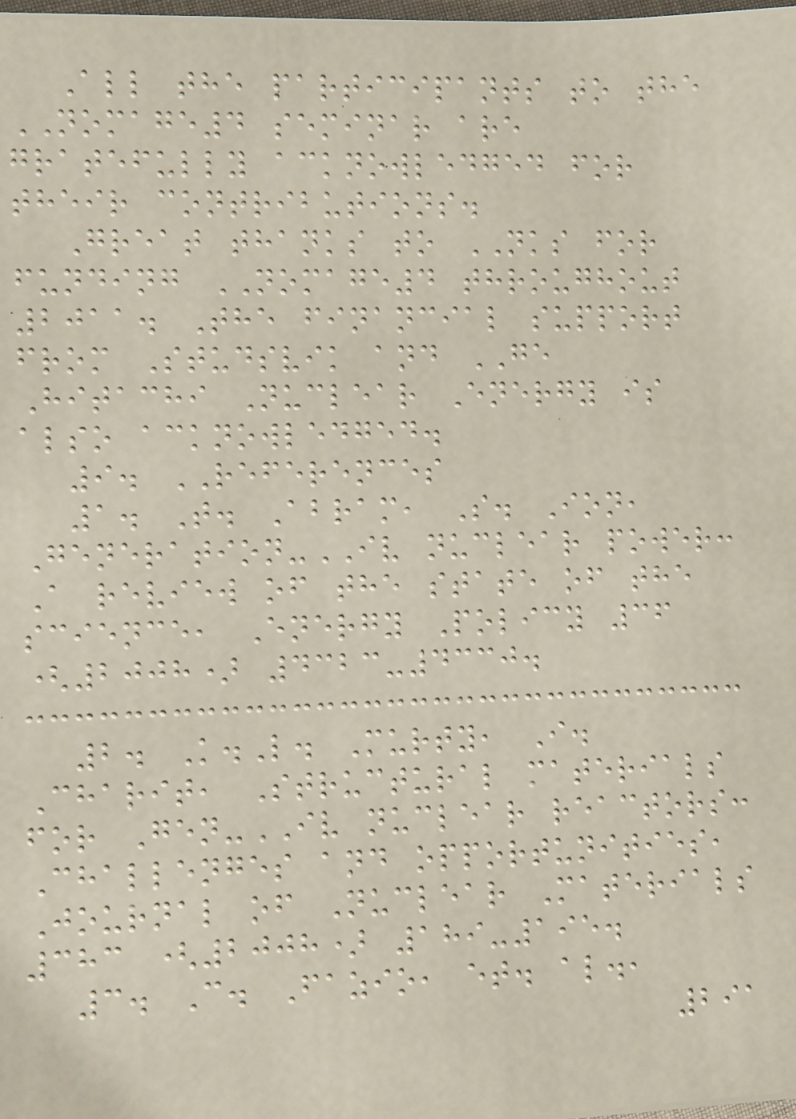All the participants to the
NOMAGE4 seminar are
gratefully acknowledged for
their contributions.
Great thanks to NKS for
funding NOMAGE4 throughout
2011. The financial support
from Studsvik and GE
Hitachi Nuclear Energy is
also acknowledged.
9. REFERENCES
1. T. Abram, S. Ion,
Generation-IV nuclear power:
A review of the state of the
science, Energy Policy 36
(2008) 4323-4330.
2. K.L. Murty, I.
Charit, Structural materials
for Gen-IV nuclear reactors:
Challenges and opportunities,
Journal of Nuclear Materials
383 (2008) 189-195.
3. C. Fazio, et. al.,
291
